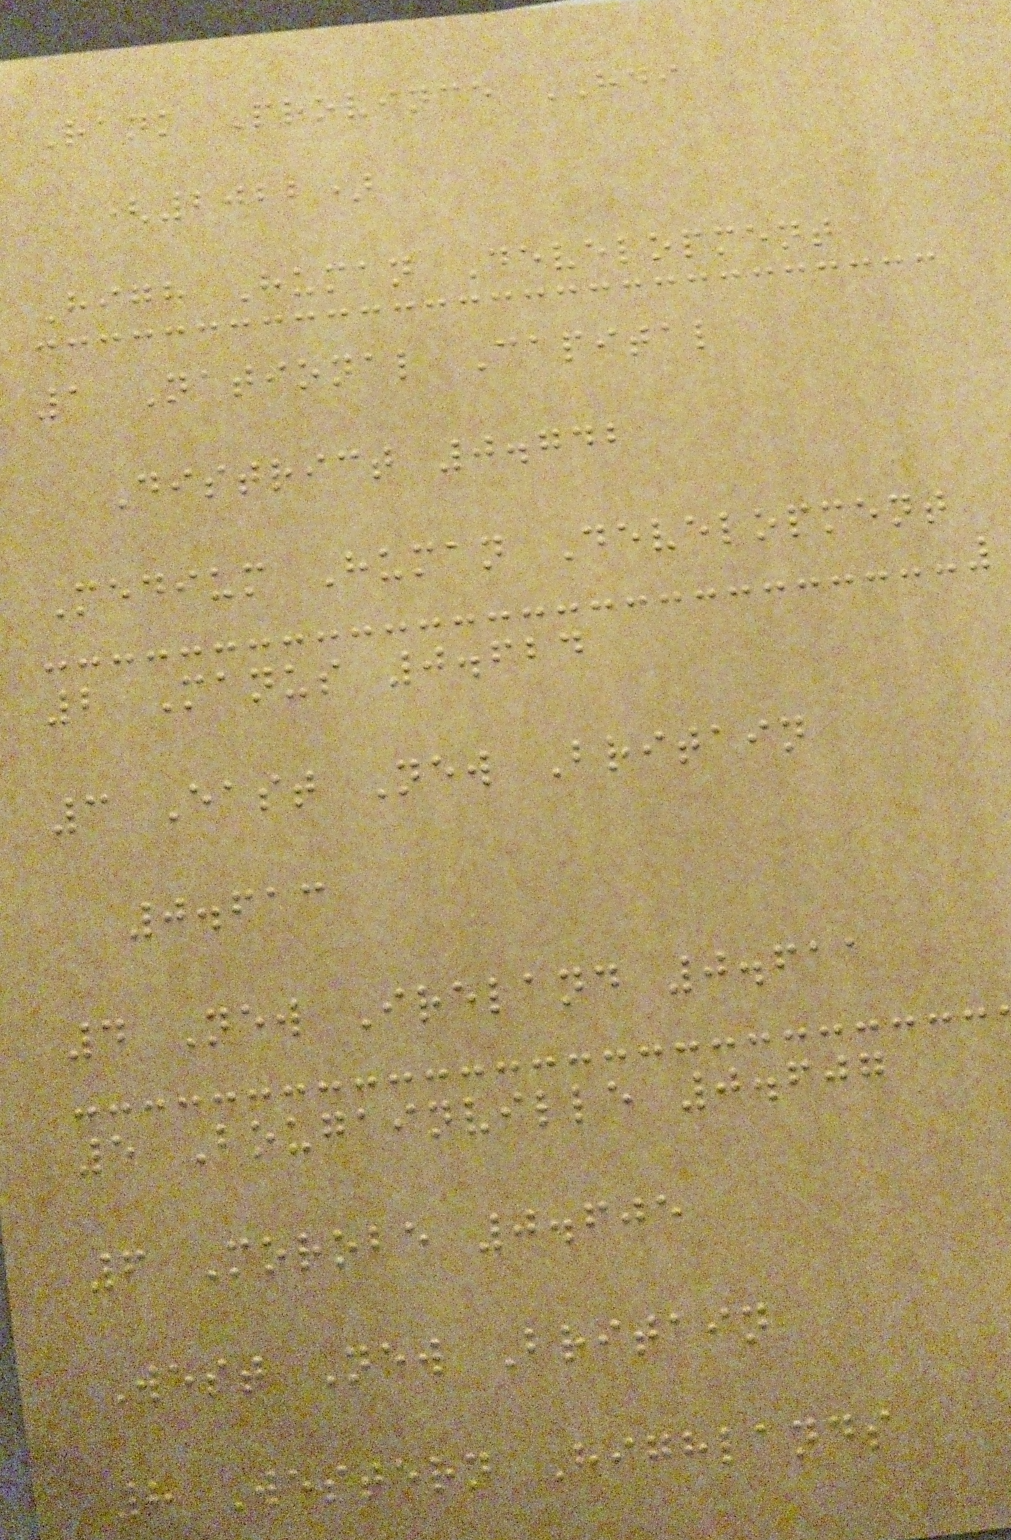Rank Province HDI
(2022)
High Human Development
1 National Capital
District 0.742
Medium Human Development
2 Manus 0.624
3 East New Britain
0.613
4 New Ireland 0.611
5 Bougainville 0.607
6 Morobe 0.605
West New Britain
8 Western Highlands
